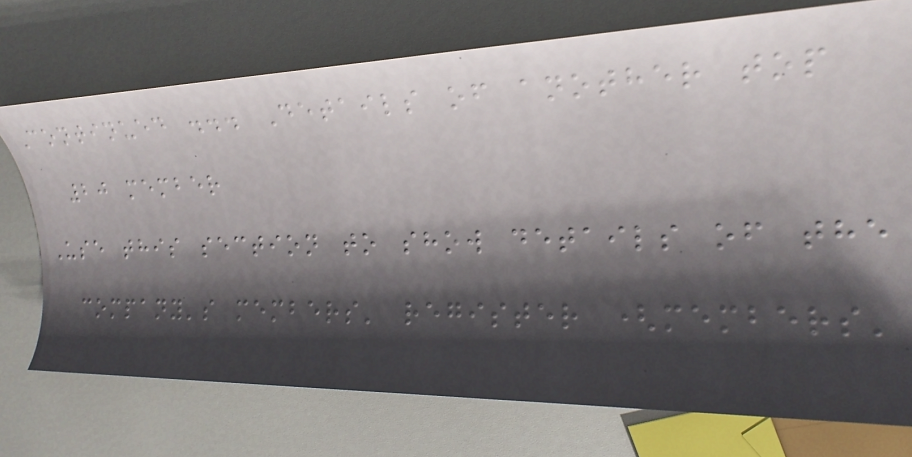Continued ... Details of another top
20 member
Use this section to show details of the
company's members' register (members'
